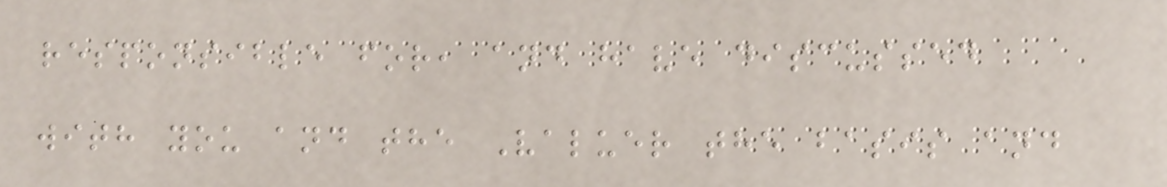responsible for, and have discussed
with you and the Valuer the basis and
